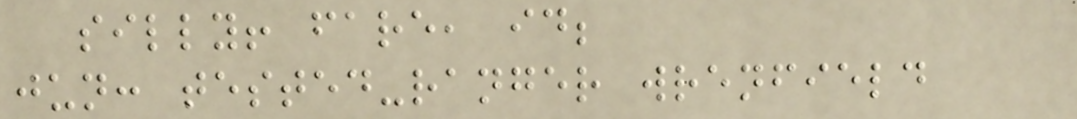silly! fare, id;
jun: tested-ranger wrenfield
